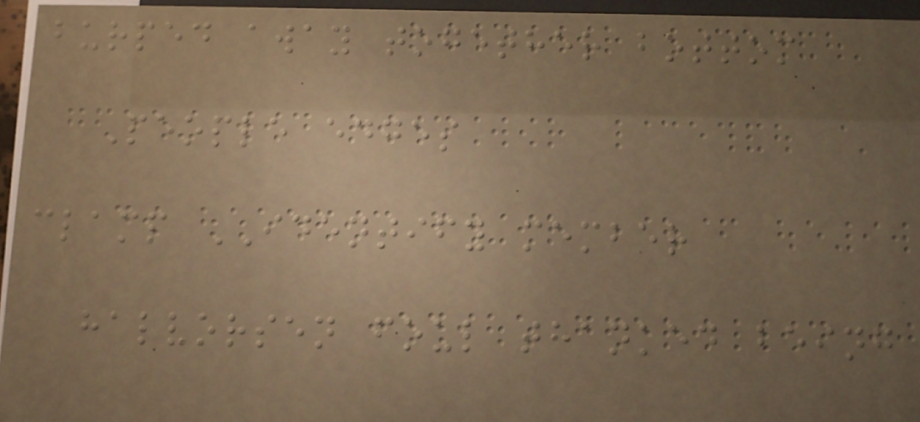burped away together bottom
People edges
clamp IDENTIFY member
halvorsen foul thanked being
